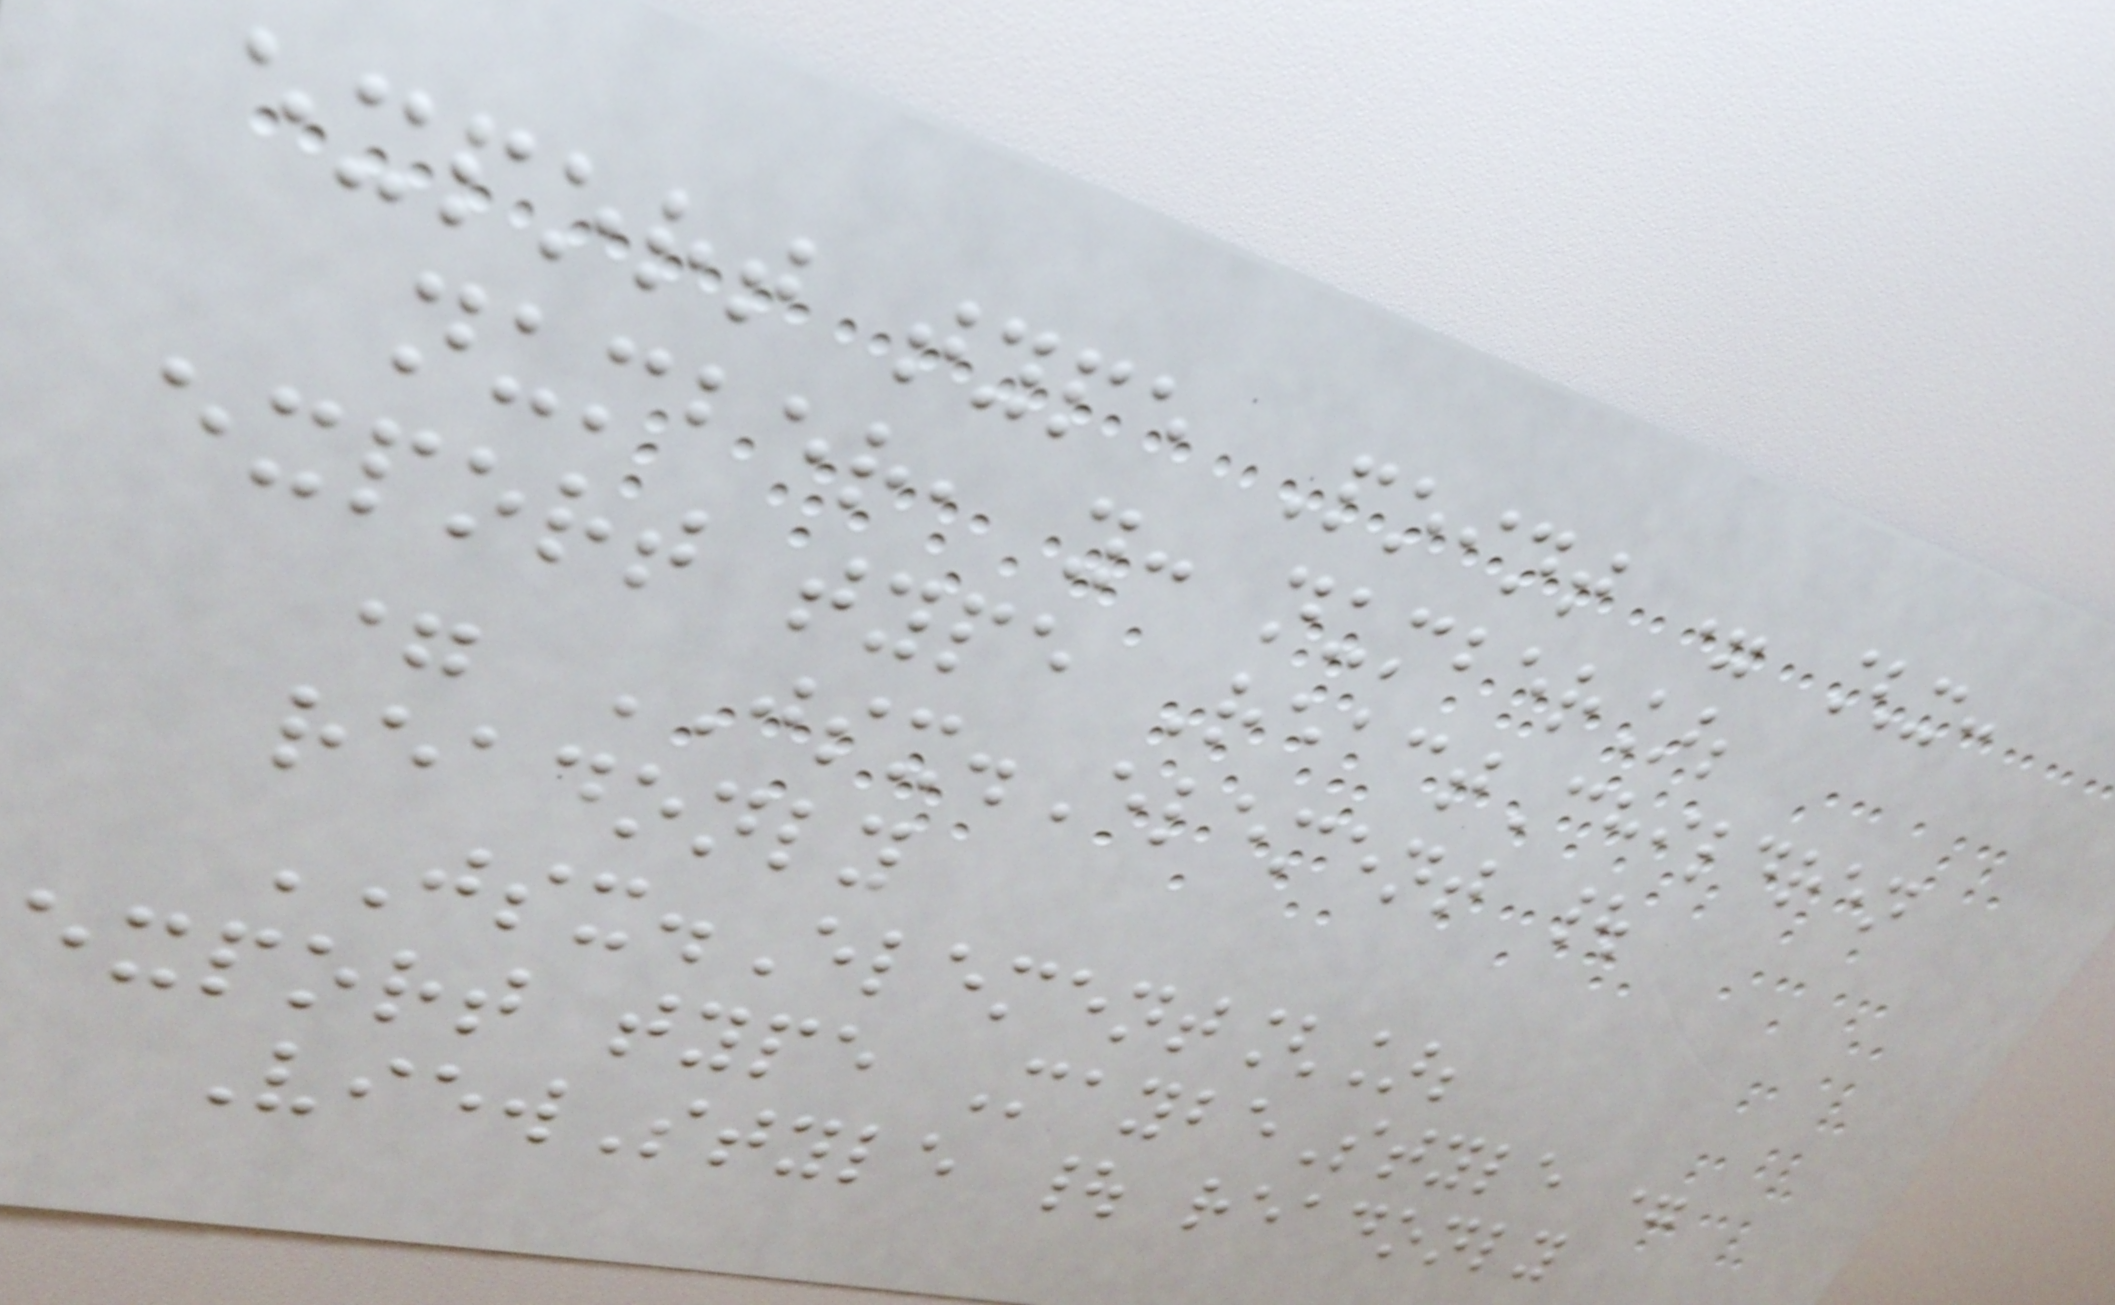export type Point = [x:
number, y: number];
export type ReactChildren
= JSX.Element |
readonly
JSX.Element[];
export type MaybeStyle =
ViewStyle | readonly
